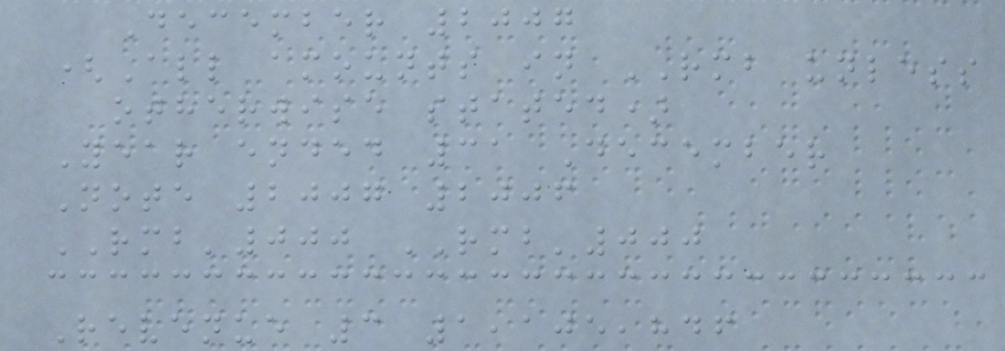December 2007
(All amounts in RMB unless
otherwise stated)
Year ended 31 December
Note 2007 2006
RMB'000 RMB'000
Revenue 3 1,105,846
